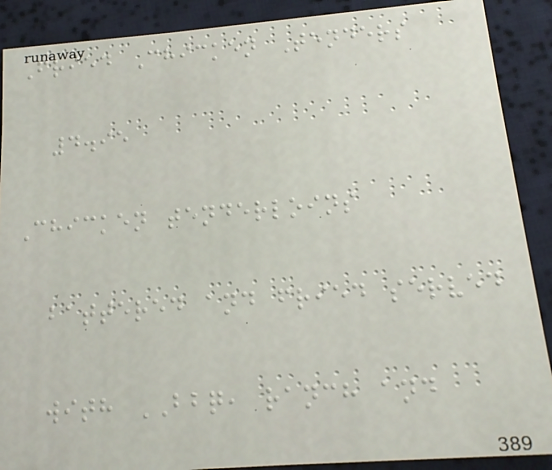Fried Chicken Tenders
4.95
Chicken tenderloins
battered and fried served
with BBQ, ranch and
